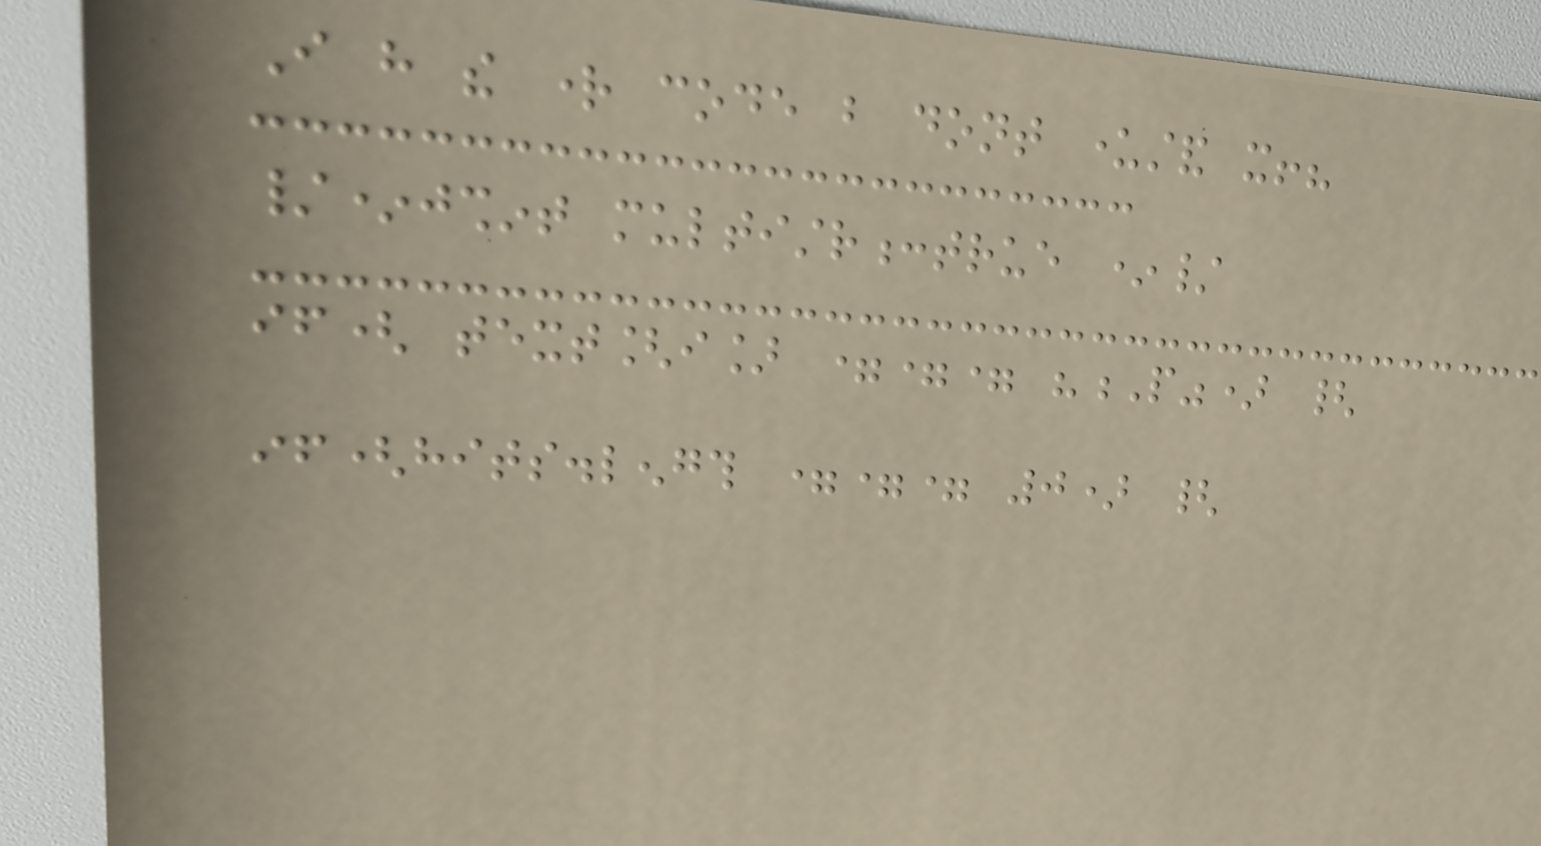I have the right code but dont understand it!?
/*jshint multistr:true */
if( text[i] === "P") {
if(hits.length === 0) {
